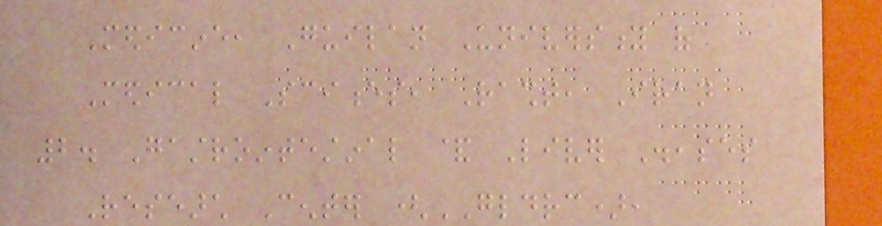Medicine, Guilan University of
Medical Sciences, Rasht, Iran
2. Gastrointestinal & Liver Diseases
Research Center (GLDRC),
